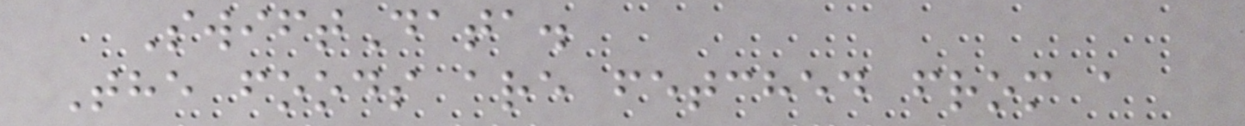SwiftData.
The foods are fetched from a
